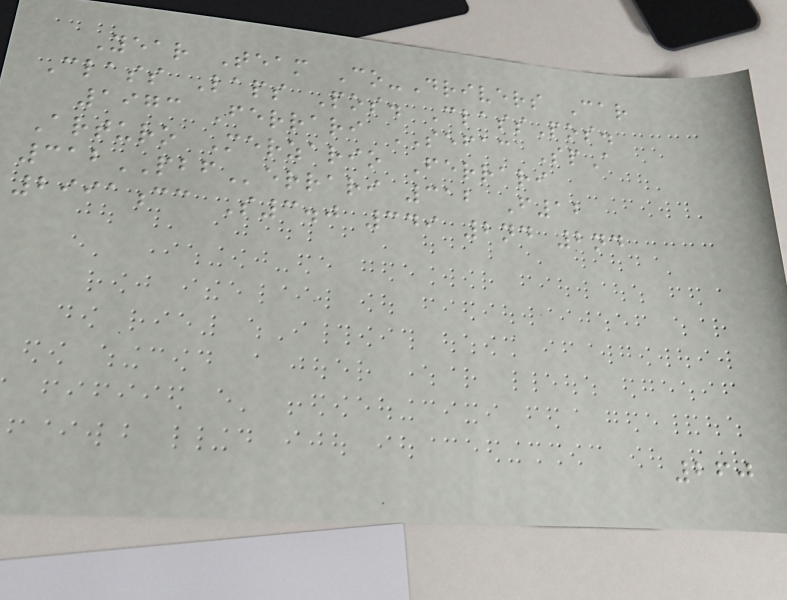Year Team Co-Drivers Car
Class Laps Pos. ClassPos.
1973 Ferrari SEFAC SpA
Arturo Merzario Ferrari
312PBFerrari 312 F12
2991cc S3.0 349 2nd 2nd
260
